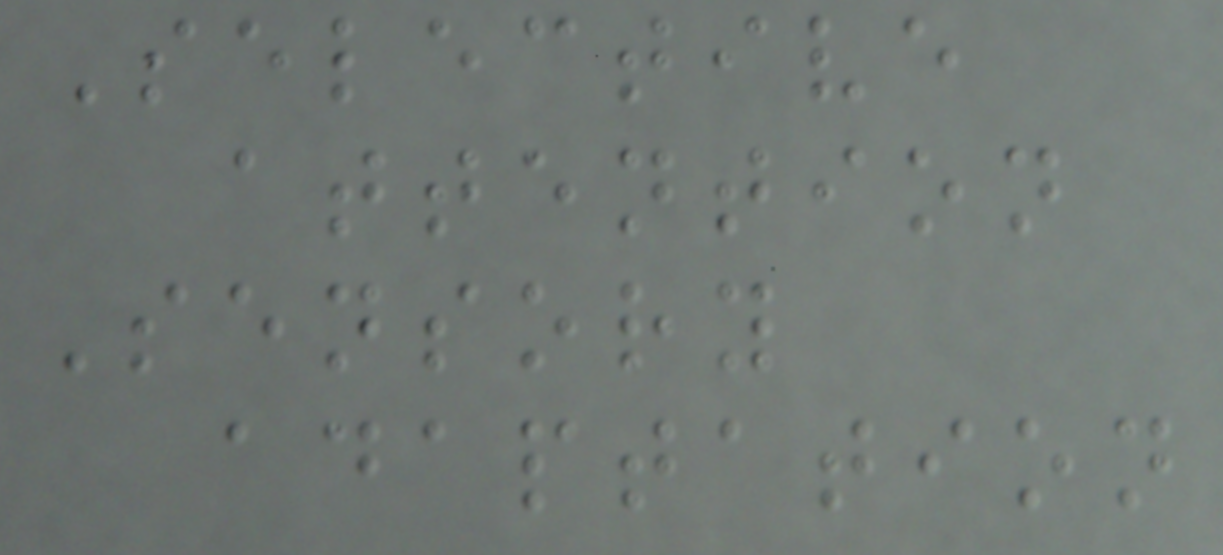Selective
attention
Sensory
adaptation
